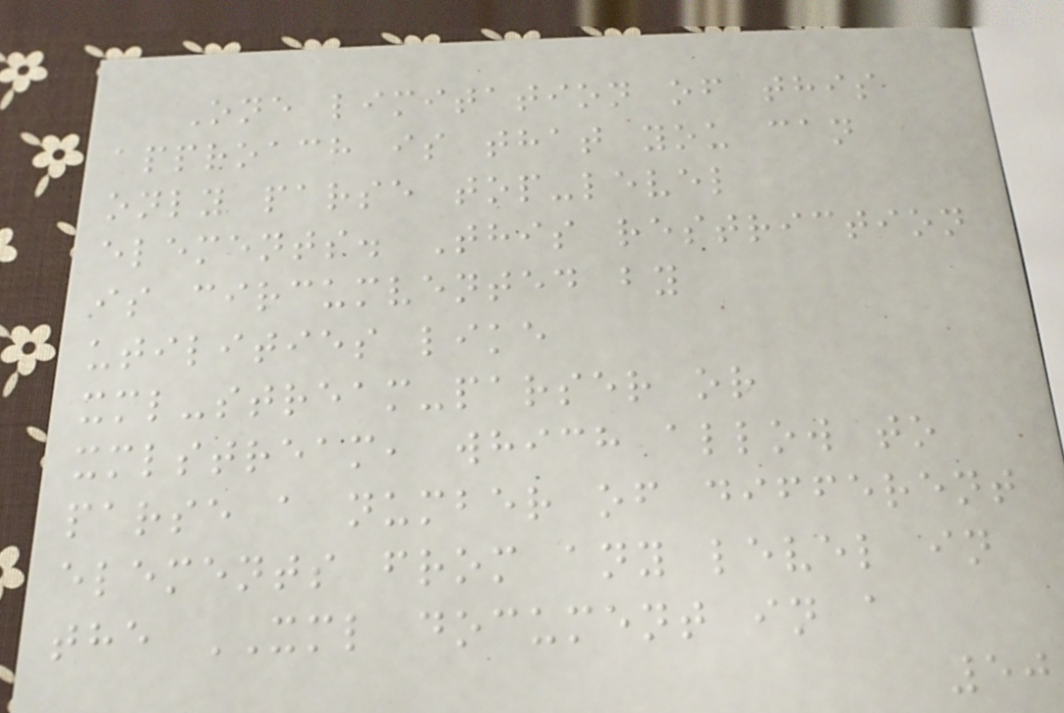One limitation of this
approach is that you can
only parse top-level
elements. This restriction
is circumvented by
utilities like
xml-stream-parser or
xmlstream, which allow to
parse a number of different
elements from any level in
the XML document in a
50
